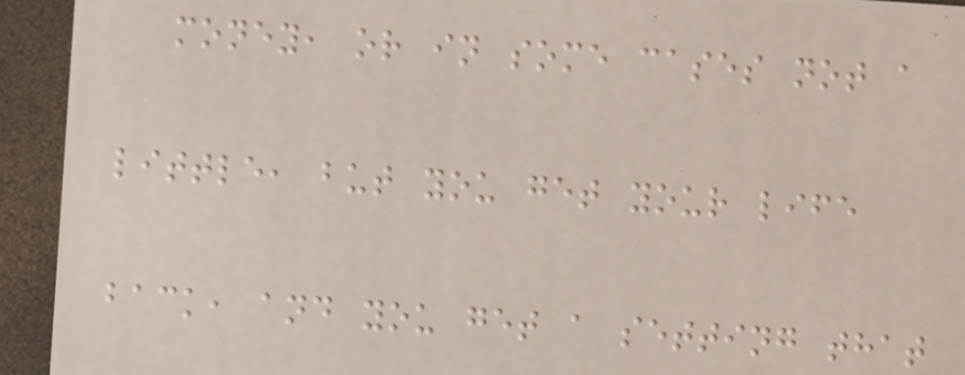money, or in some cases not a
little, but you get your life
back, and you get a setting that
